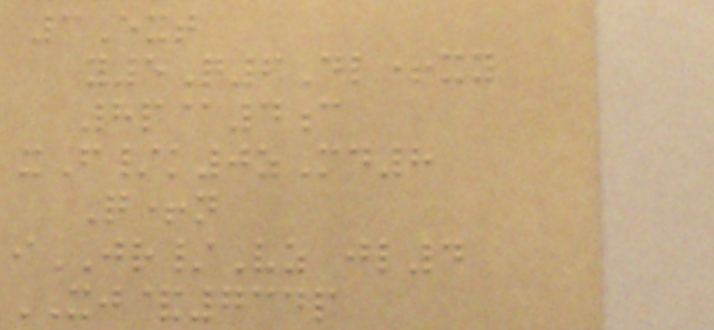3Ext
y5Q6Dl+xy
8p@4c
xF/k0zMd8
Q+n
iJR/Vz jl4
XJ&734p
